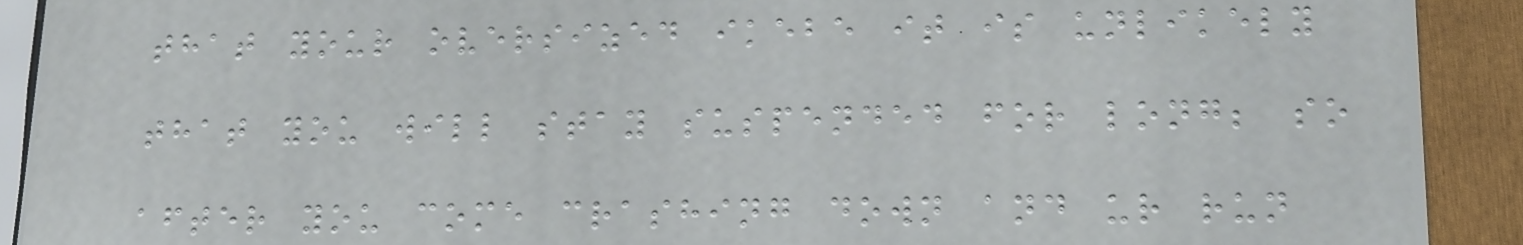that your oversized ikebe it is unlikely
that you will stay suspended for long; so
after you come crashing down and ur run
